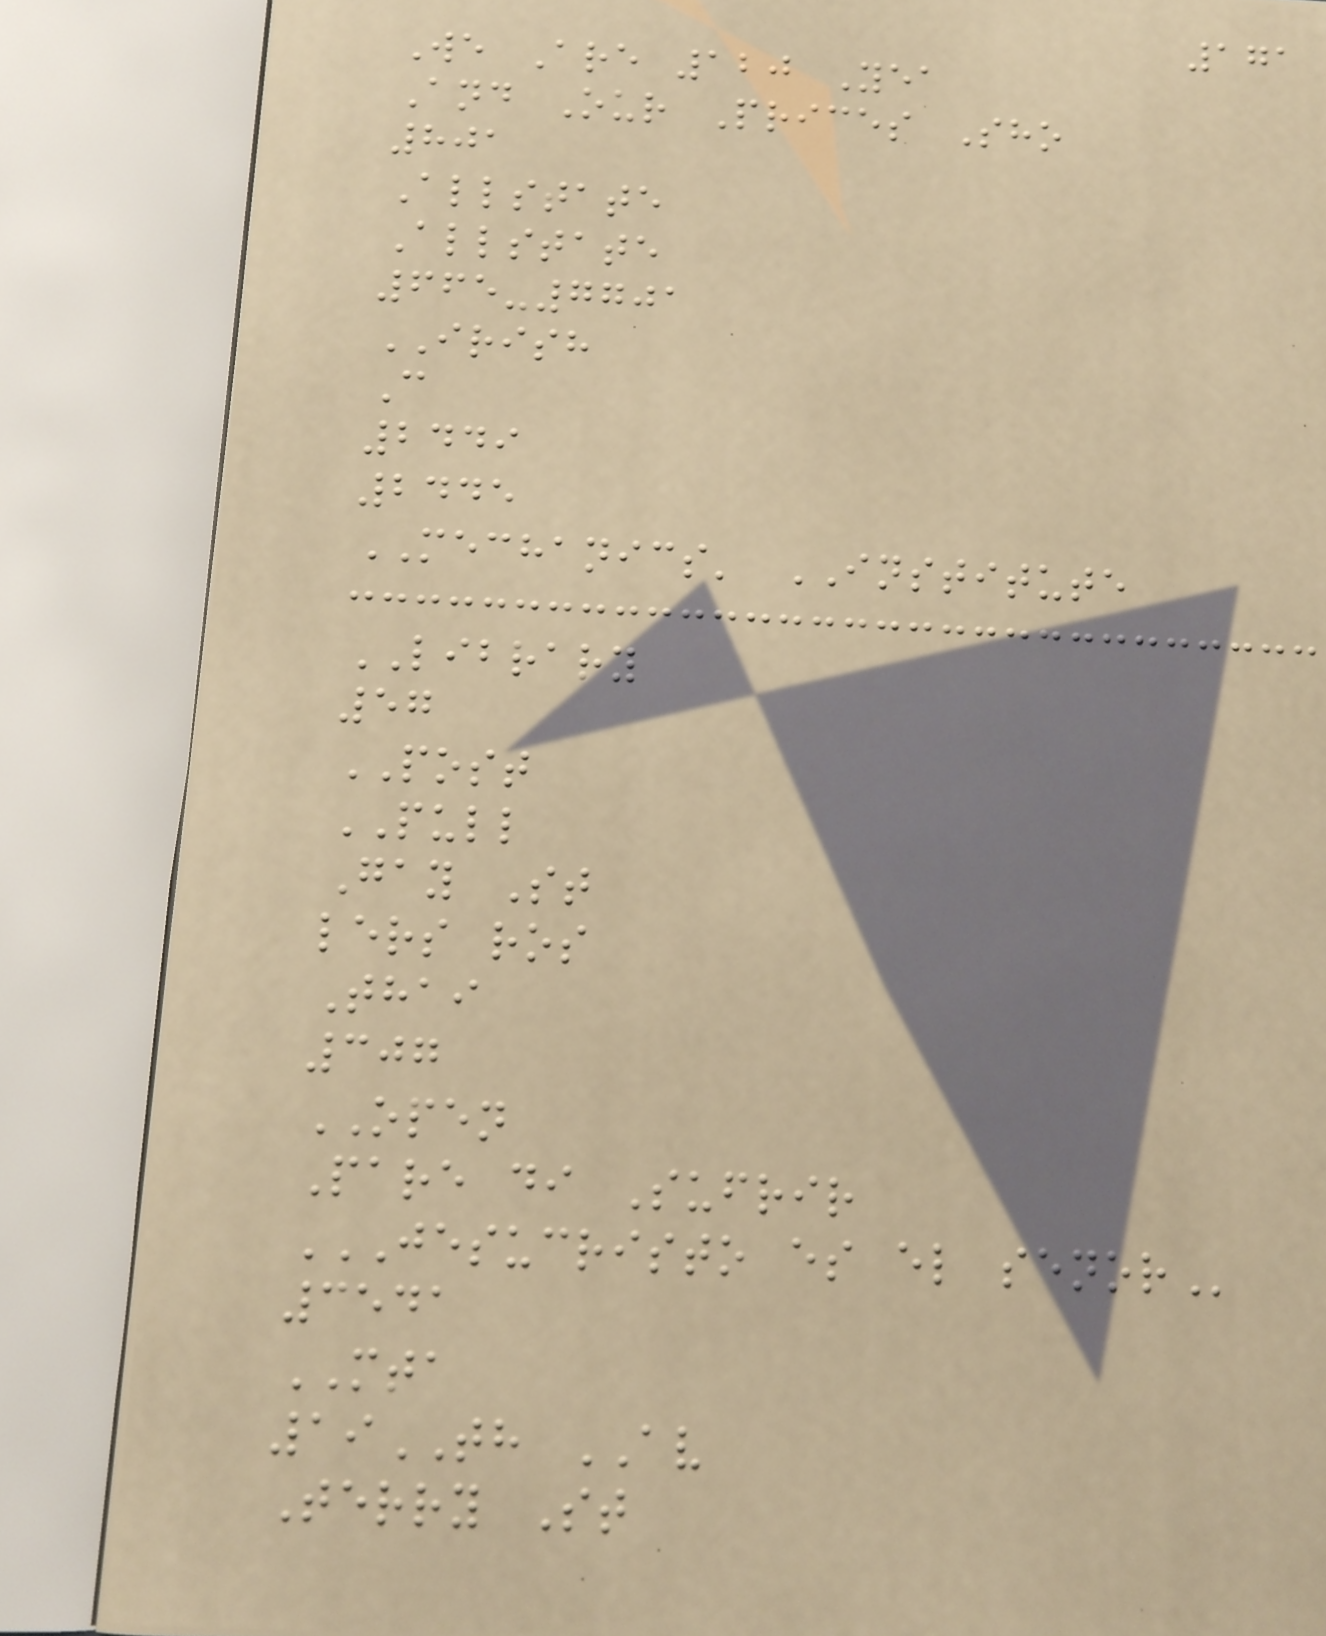171
We Are 120 Yea
And Our Prices Sho
801
Allstate
Allstate
665-7701
IRISH
C
2449
2445
MECHANICS' INSTITUTE
LIBRARY
57
POST
PULL
Gay St
lers ros
Thai
307
OPEN
Pare di Sufrir
JESUCRISTO ES EL SENOR
3541
MTA
19TH AV
Terry St
